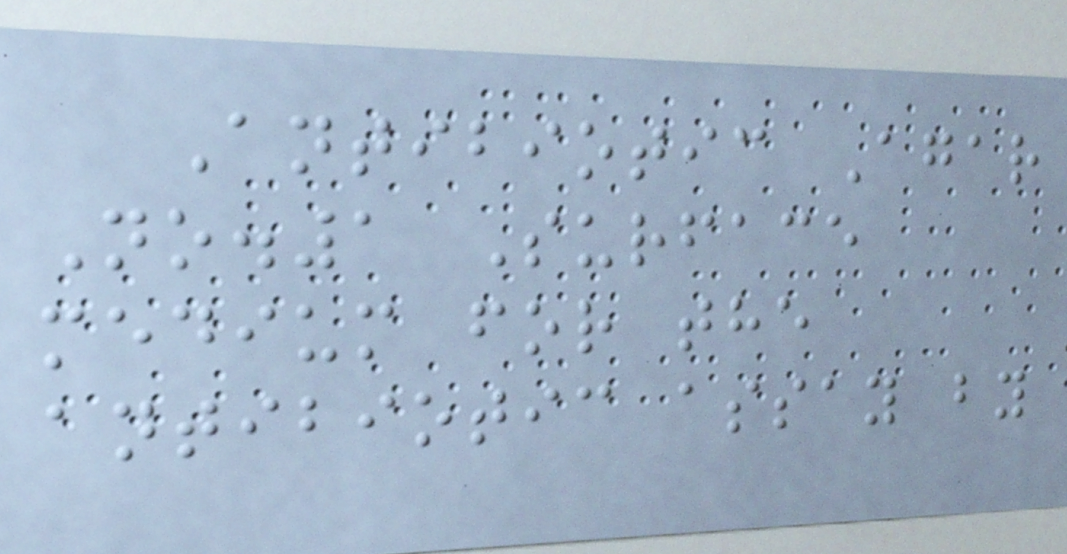Antibiotic Agar
No.1 Surface
medium for the
antibiotic assay by
